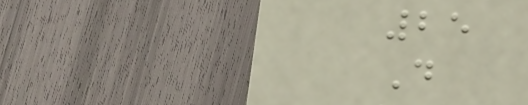25
D
